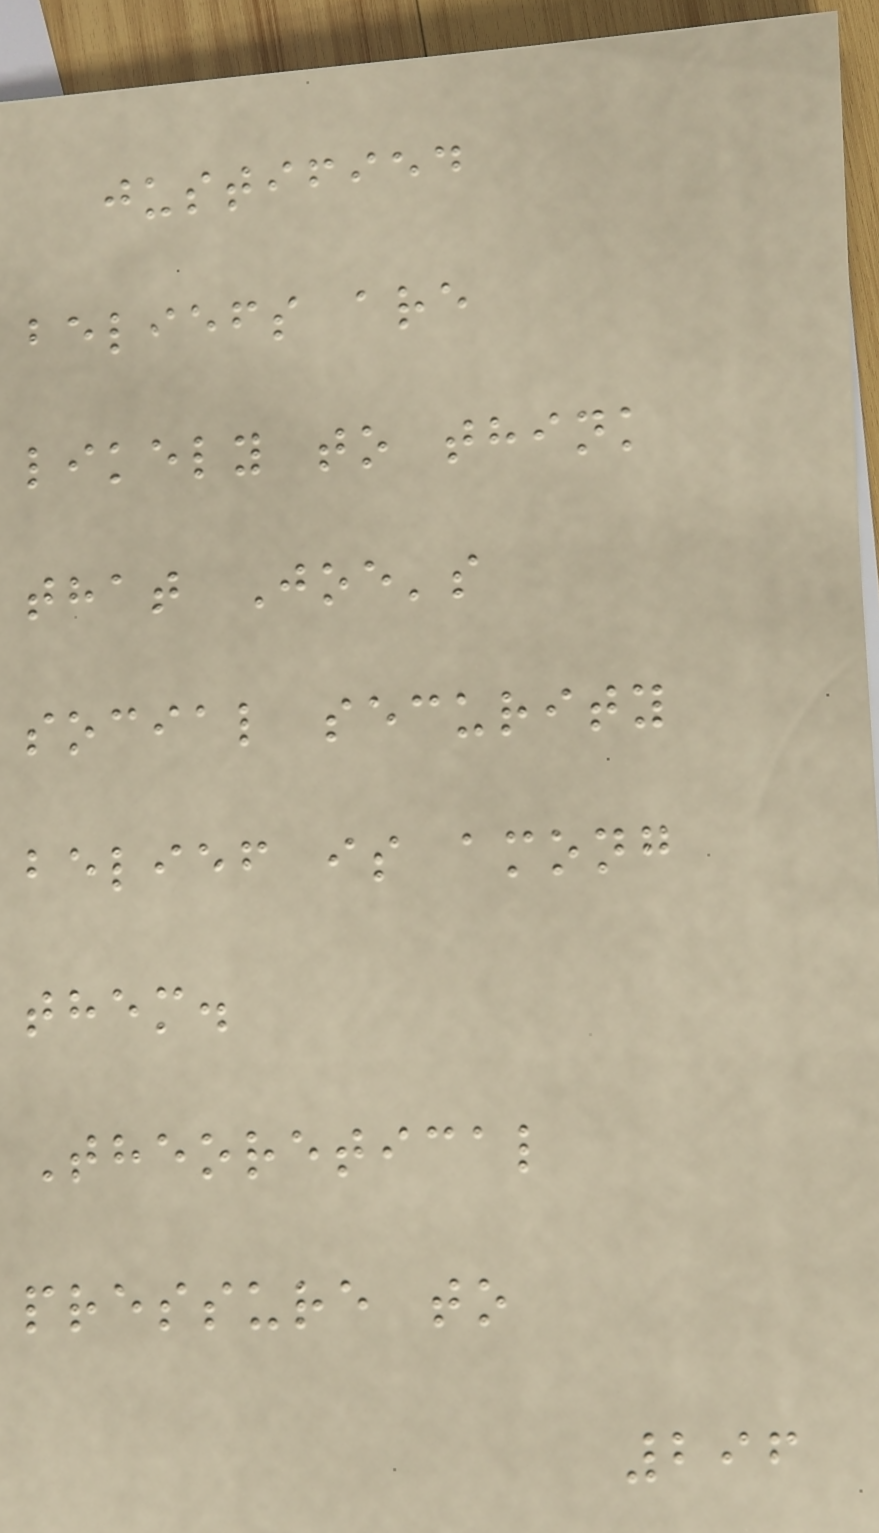justified
beliefs are
likely to think
that Joe's
social security
belief is among
them.
Theoretical
pressure to
296
